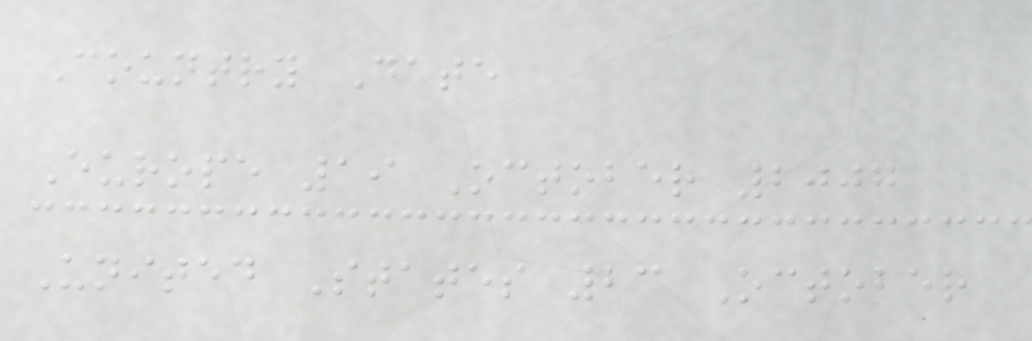Country Date
Europe 19 October 2007
United States 23 October
